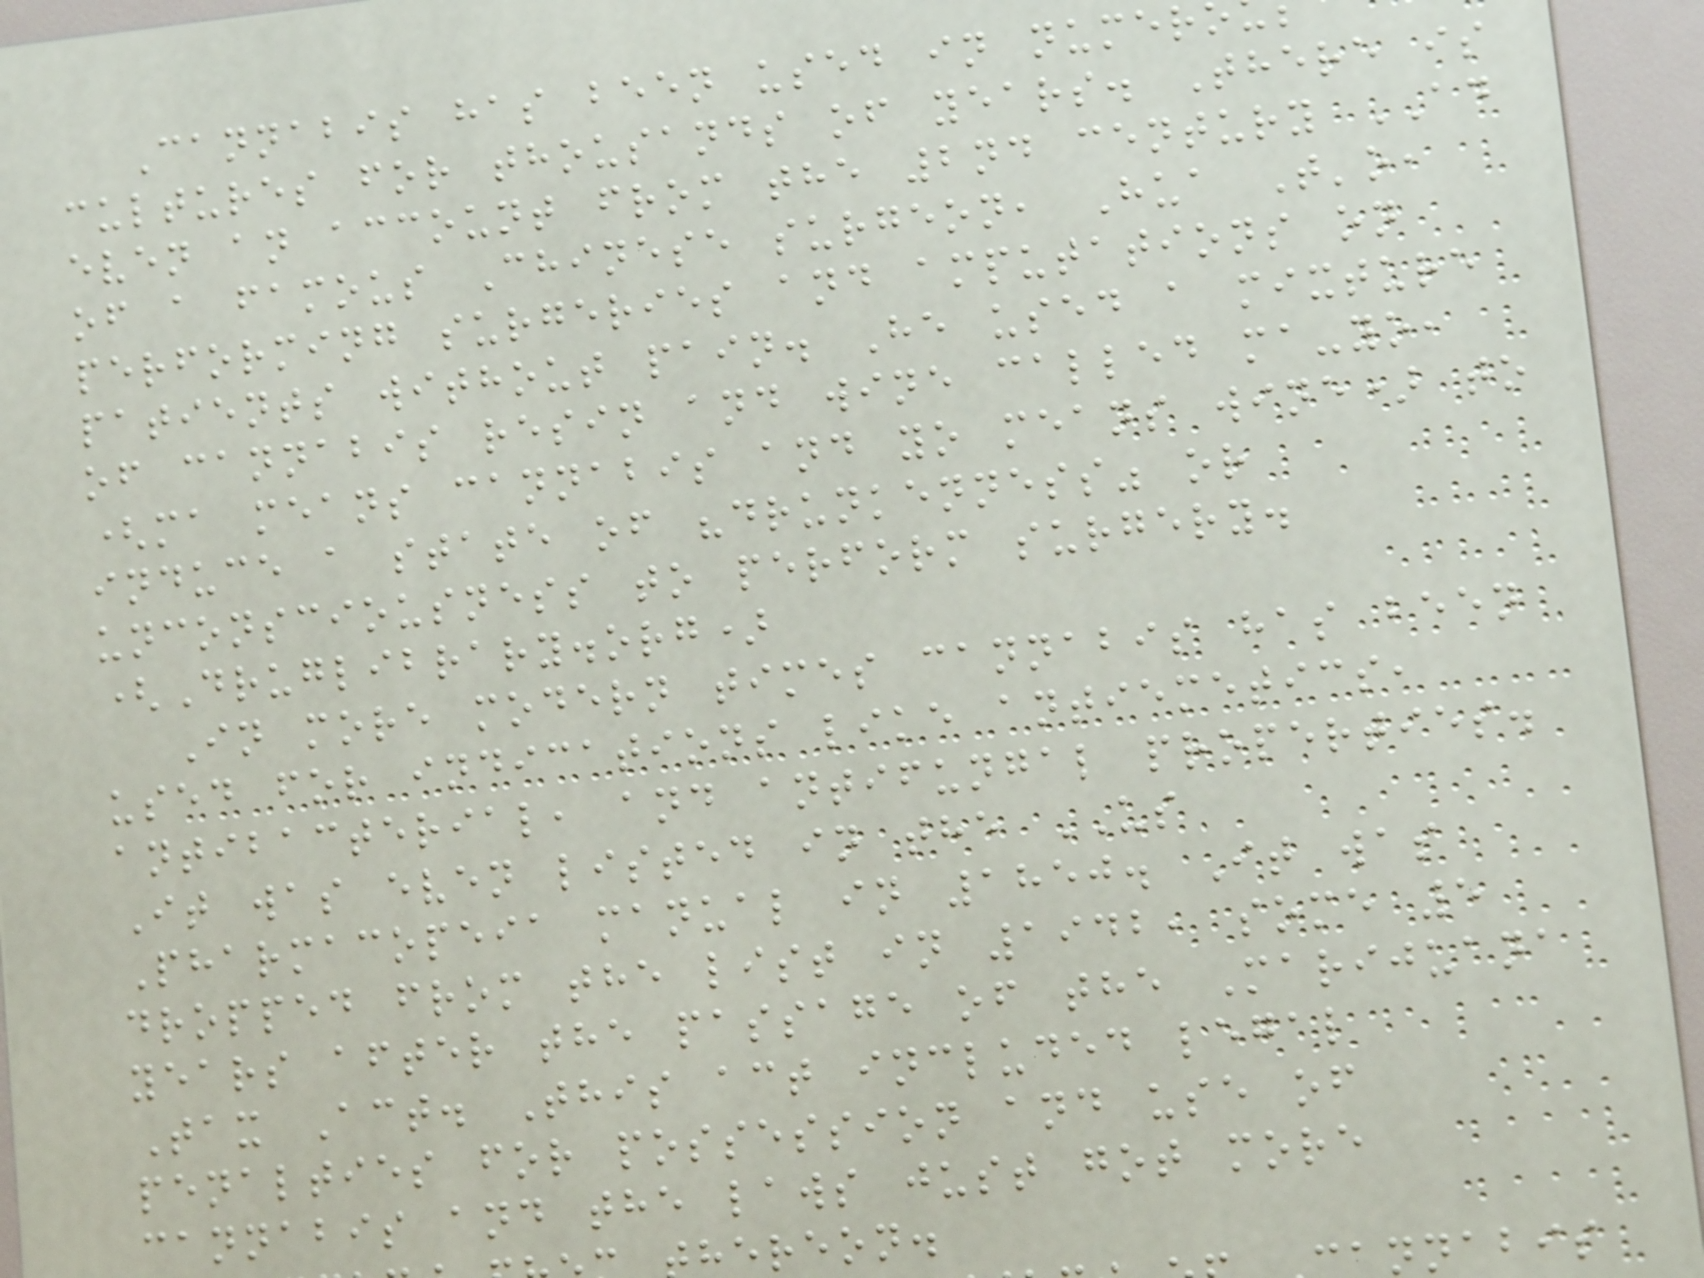Cannabis has been used in numer
cultures for thousands of years. There is
even an account from the 2nd century AD
of a famous Chinese surgeon, Hua T'o,
performing surgeries and amputations on
patients without pain. He used a mixture
of cannabis resin and wine called ma-yo,
(ma means cannabis and yo means wine) to
induce a state of "drunkenness" or
unconsciousness to perform surgery.
(Druglibrary.org)
In more modern times cannabis has been
used for indications like antiemetics,
antibacterial, and antifungal properties.
It was even listed in the US
Pharmacopeia manual in 1850. It was
dropped from the list in 1942, some 5
years after the passage of the Marijuana
Tax Act. This act included legal
penalties for possession and use of
cannabis and the laws just got more
hereon.
